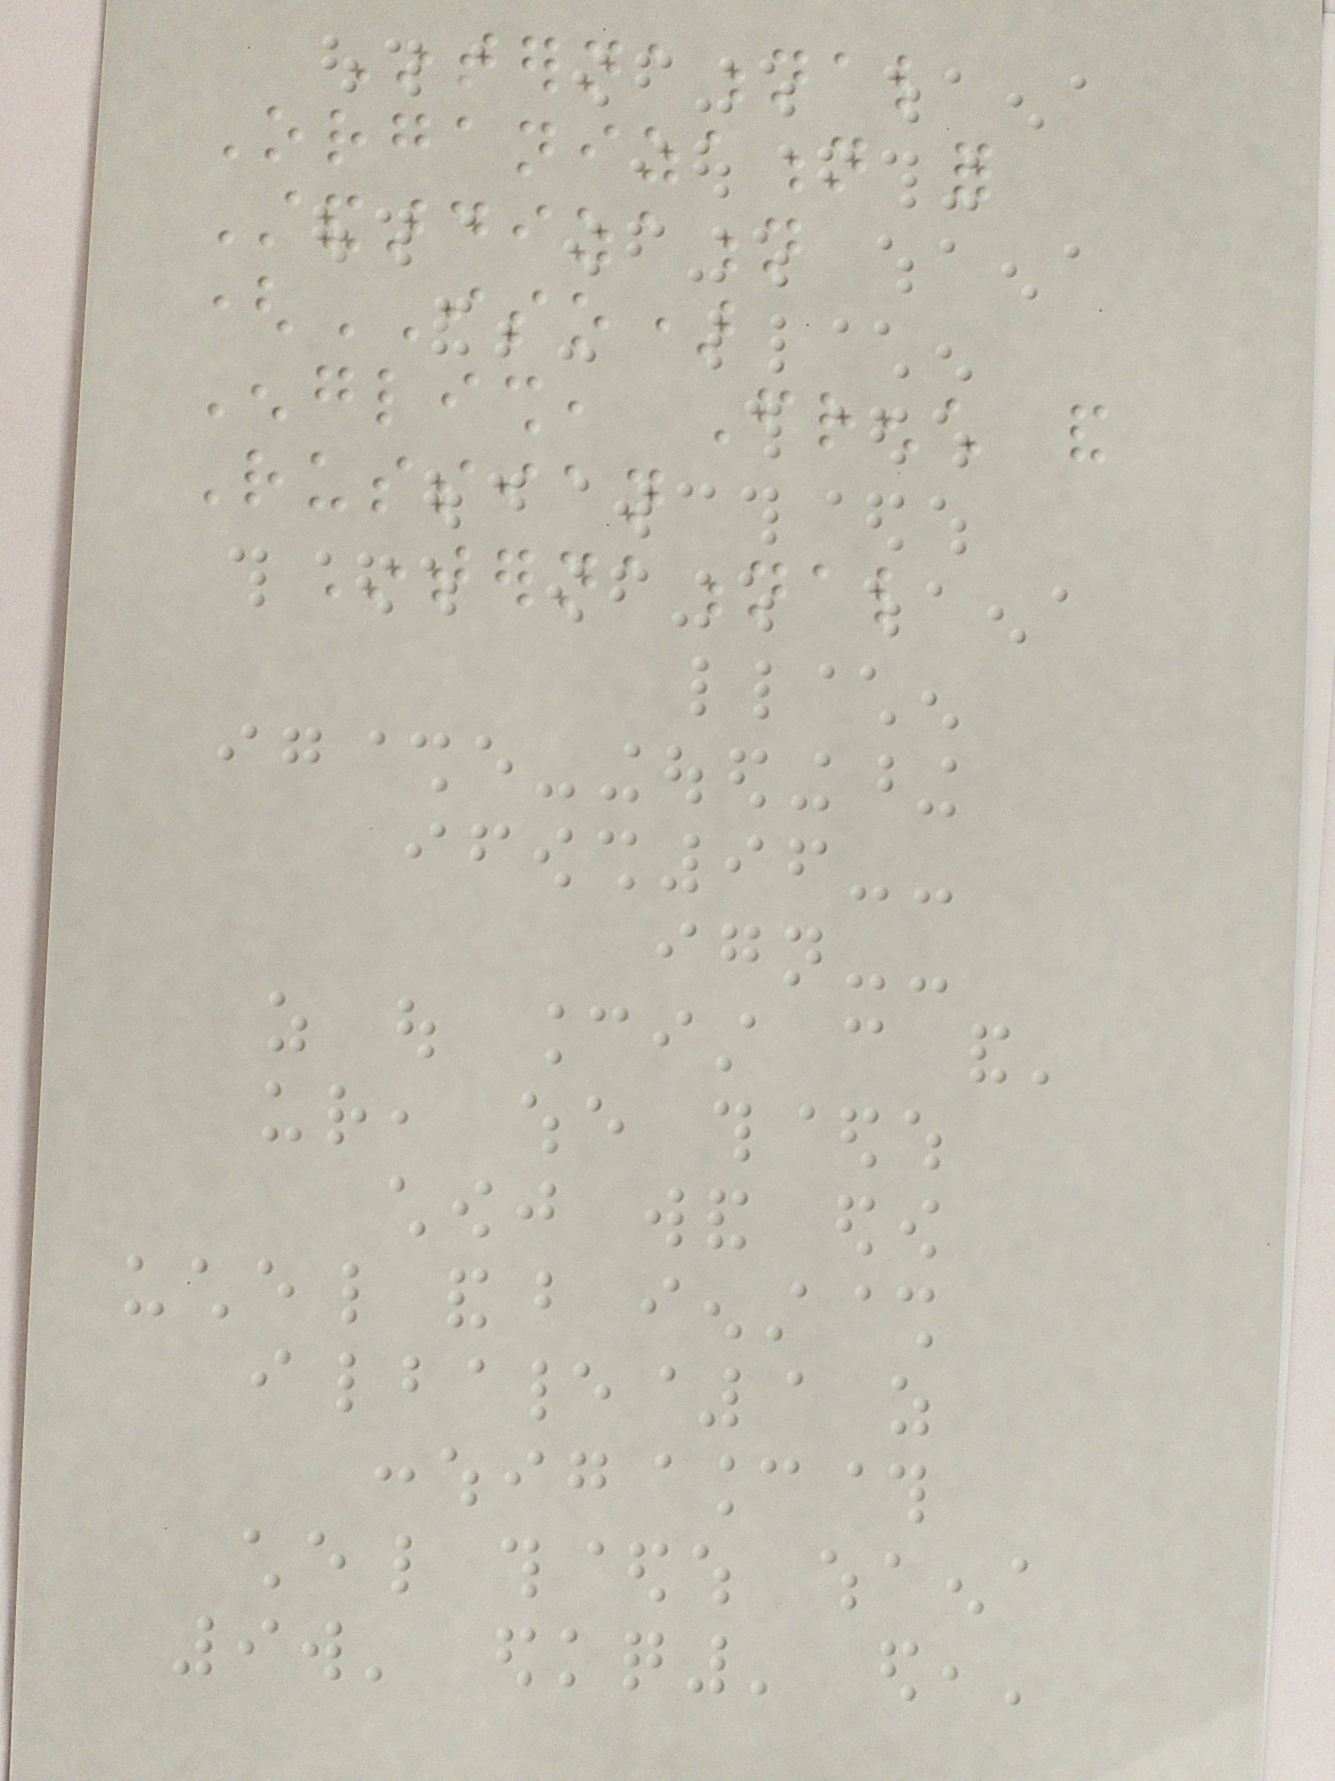International
Organization for
Standardization
(ISO)
English, French and
Russian
International
